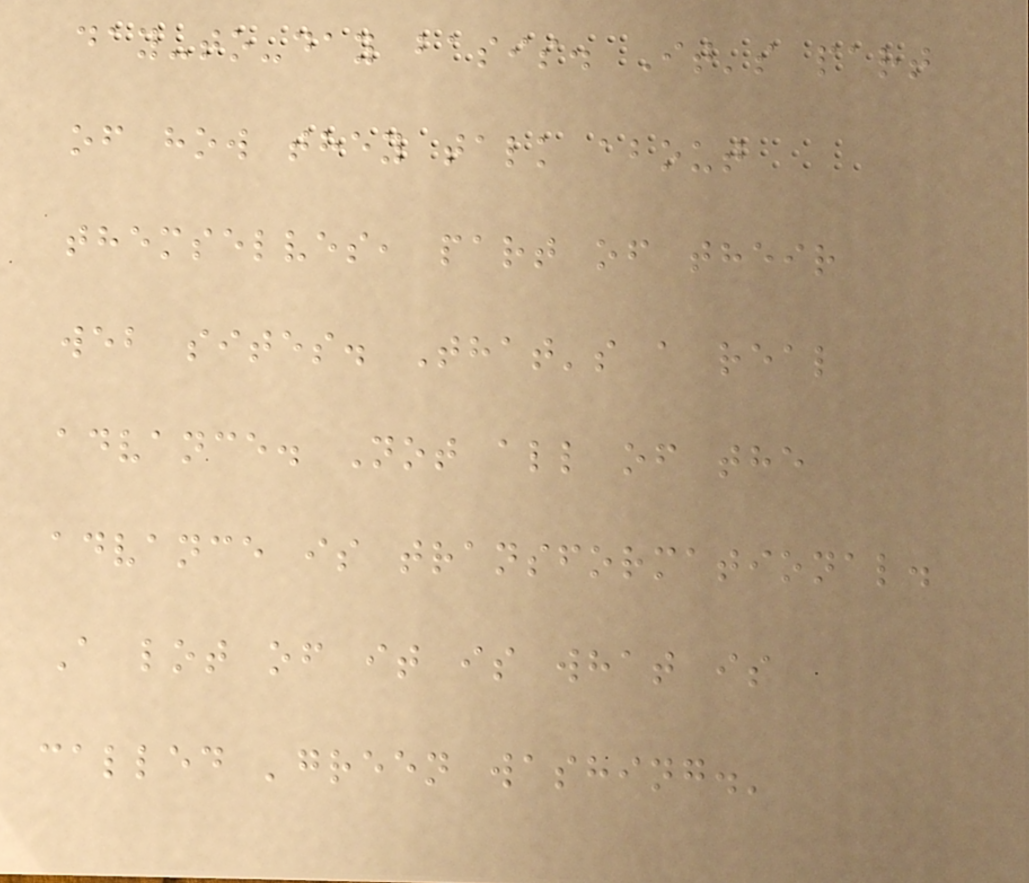day-to-day basis. It's part
of how they talk about
themselves, part of their
web sites. That's a real
advance. Not all of the
advance is transformational.
A lot of it is what is
called 'green washing.'
